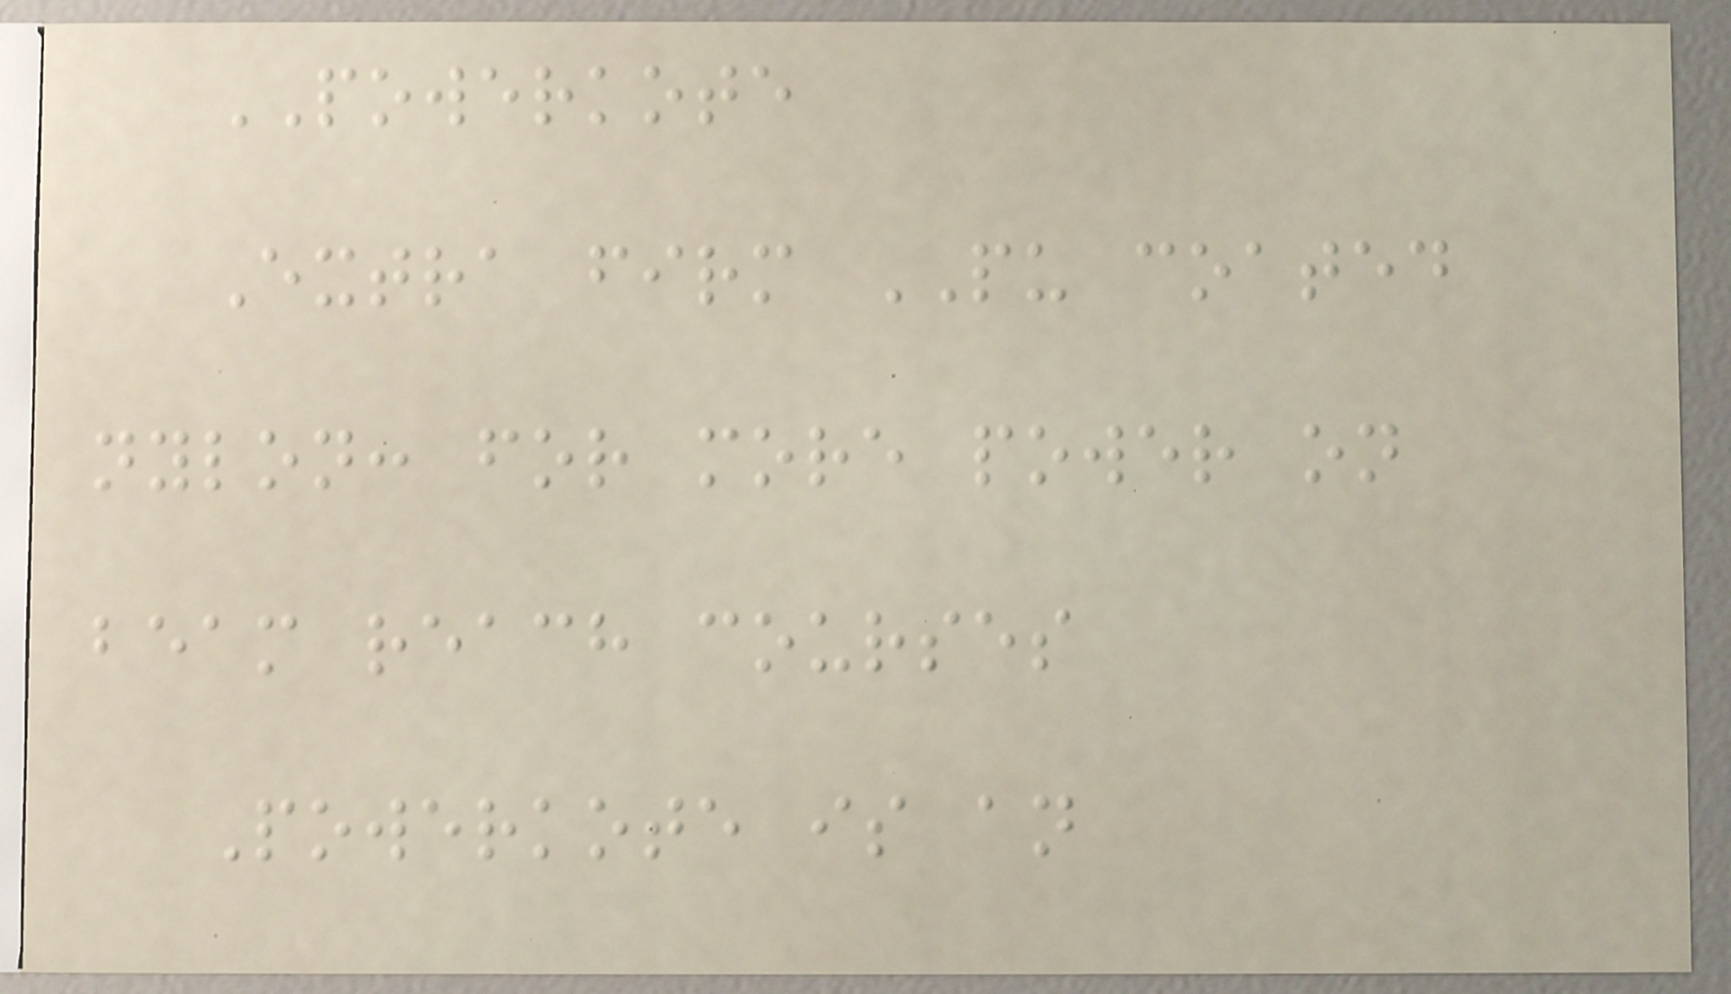POWERKOTE
Extra firm PU coated
nylon: for more power on
beam reach courses
Powerkote is an
